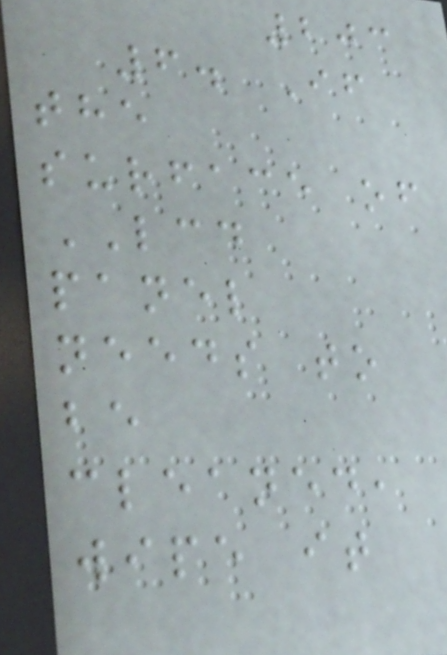203
6. If
the
surface of
LCD
panel
needs to
be
cleaned,
wipe it
